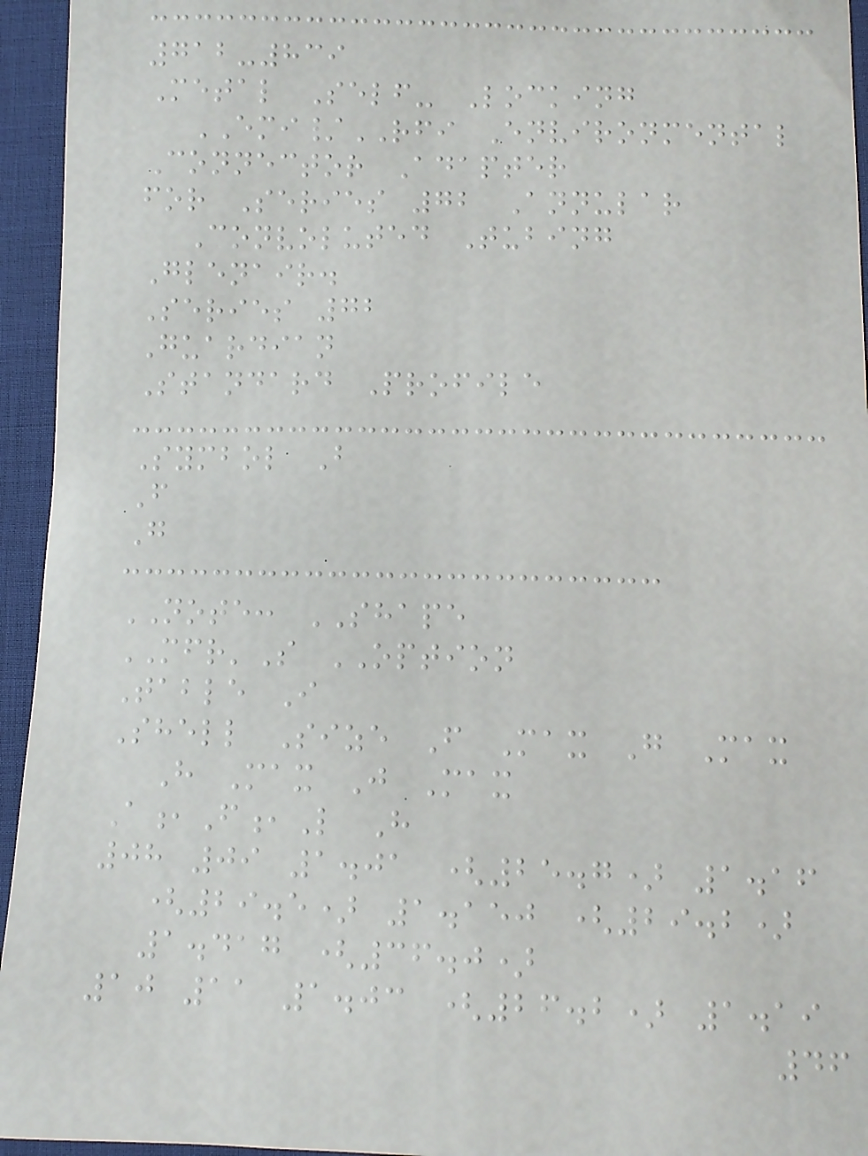712-839
Metal Self- Locking
EMI/RFI Environmental
Connector Adapter
for Series 72 Annular
Convoluted Tubing
Glenair.
Series 72
Guardian
Standard Profile
Symbol B
F
G
NOTE: SHAPE
MFR'S OPTION
Table I
Shell Size F Max G Max
H Max J Max
A,F,L H
08 09 1.01 (25.7) 1.16
(29.5) 1.150 (29.2)
1.417 (36.0)
10 11 1.03 (26.2) 1.19
46
